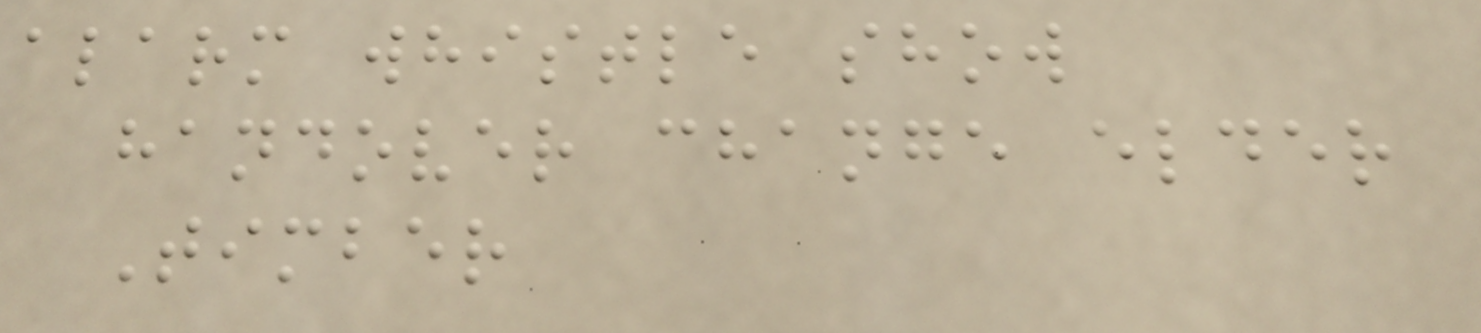alarm whistle show
handover change elder
Timber
